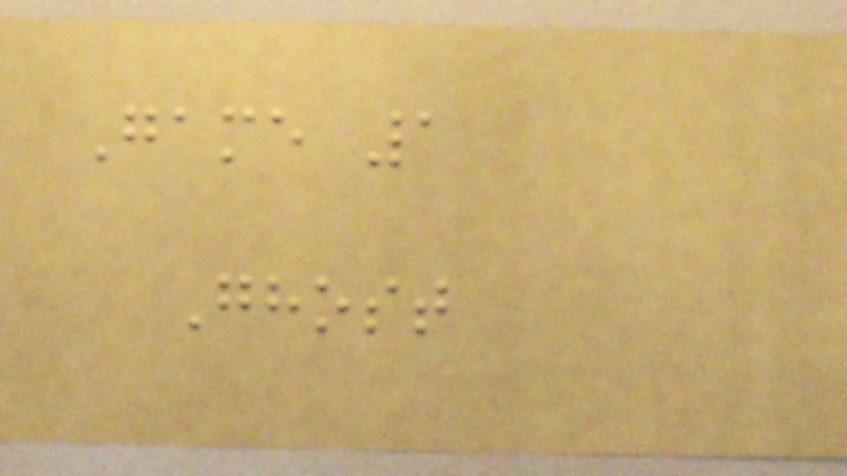Game 1
Ghost
